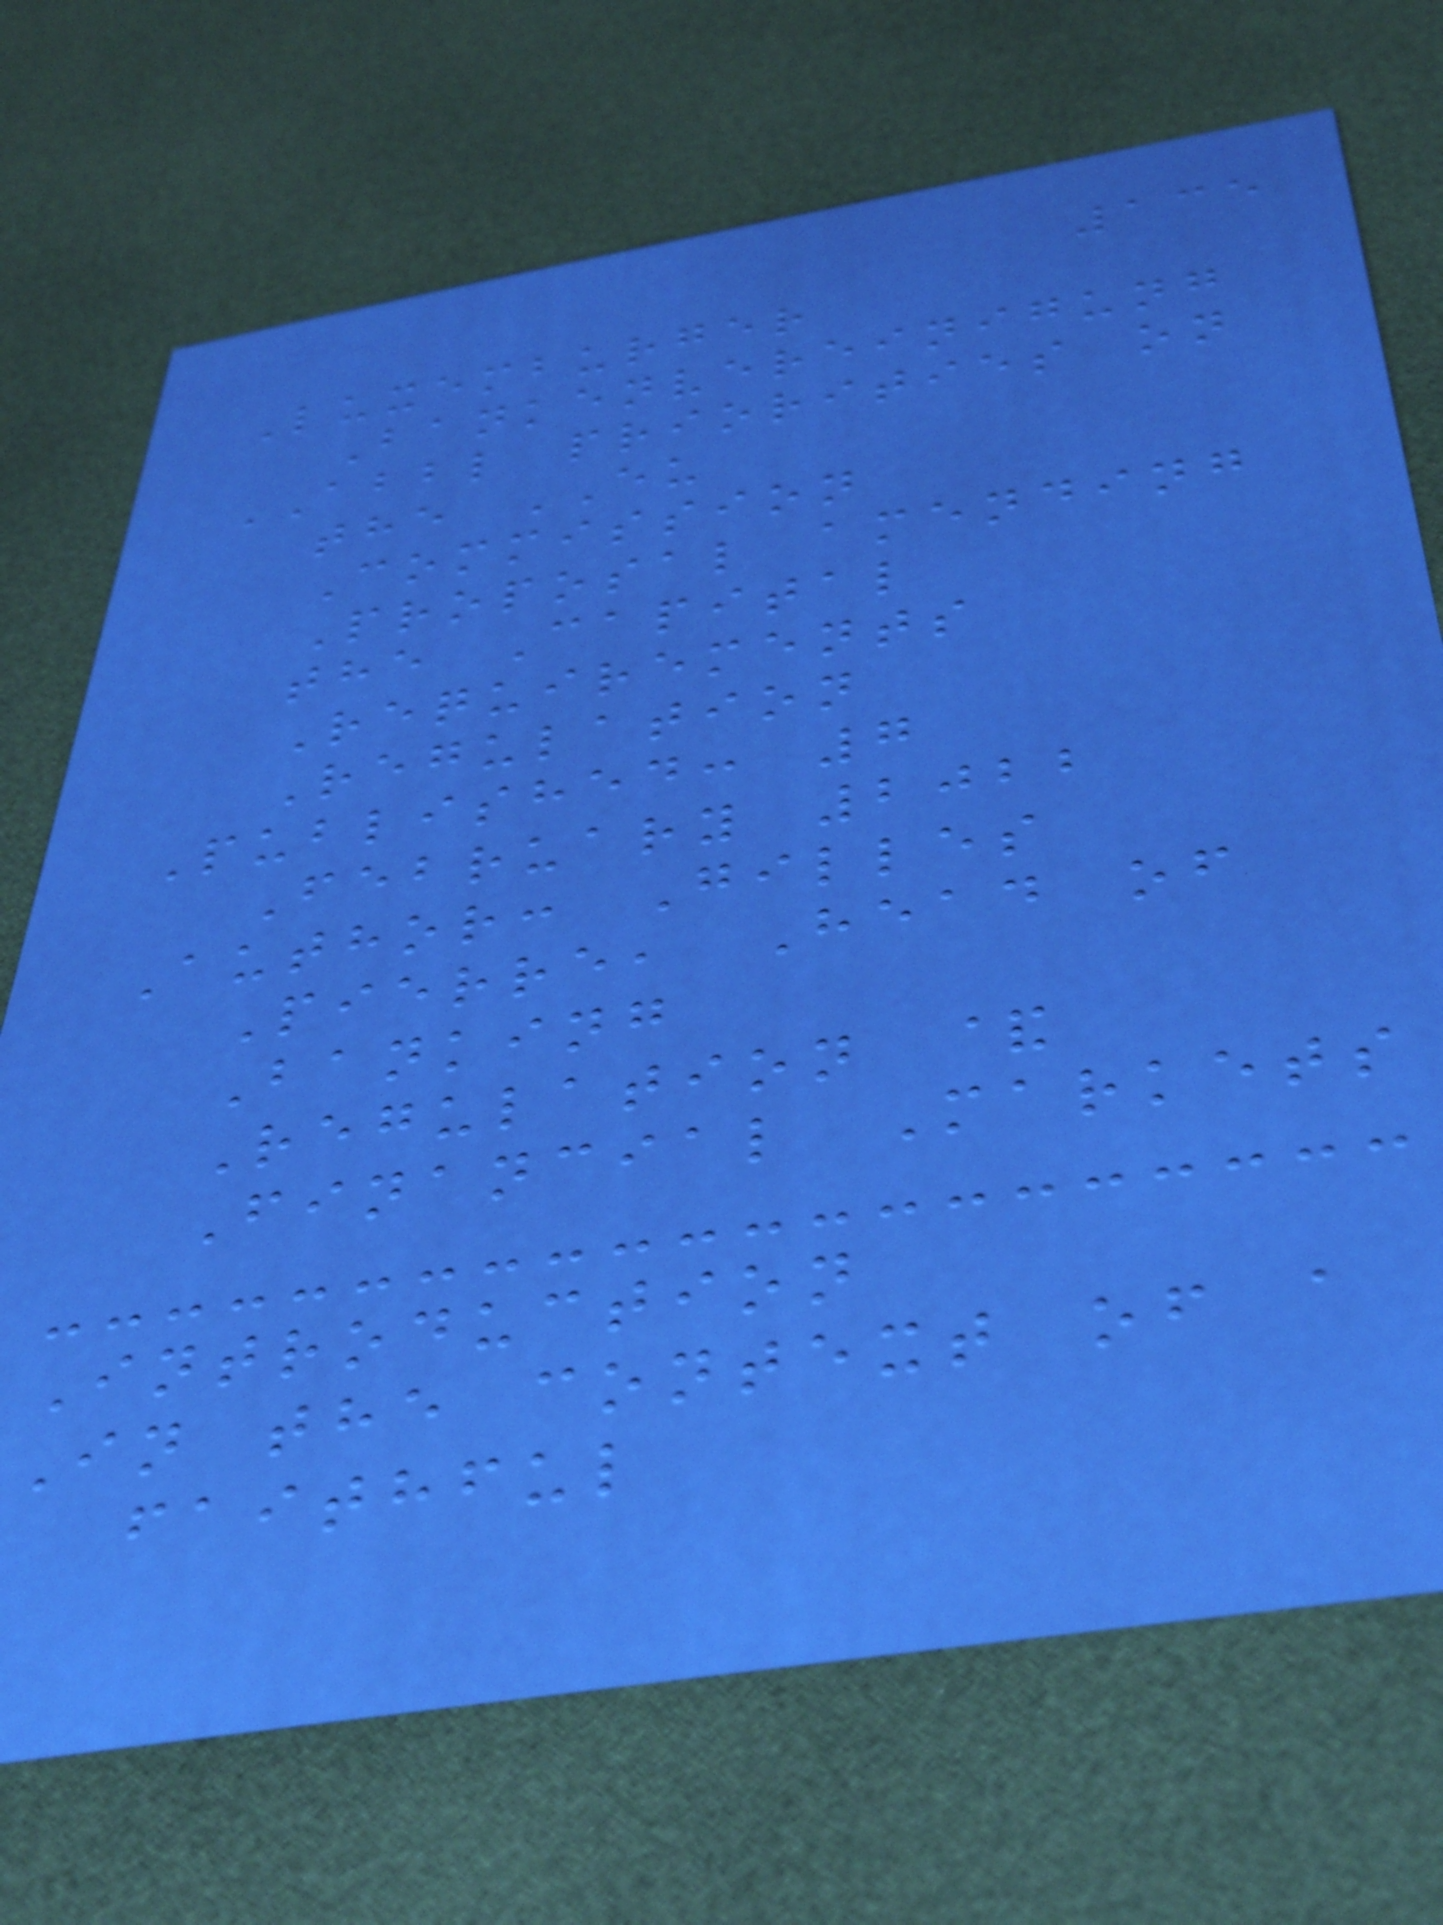135
Luxemburger
Bankenvereinigung
ABBL priorities on
the EU
Commission
Proposal amending
the Capital
Requirements
Regulation
Published: 7
February 2022
Author: Gilles
Pierre, Head of
Banking
Regulation &
Financial Markets
Introduction
In the context of a
faithful
